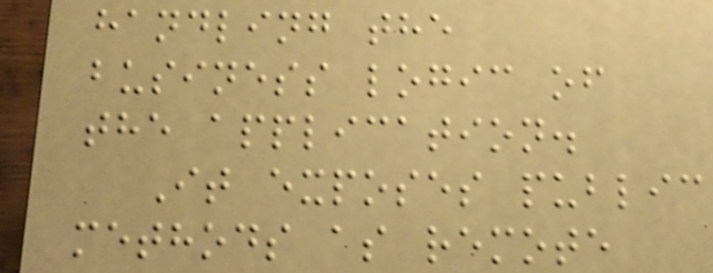handling the
business logic of
the application.
It exposes public
methods as remote
